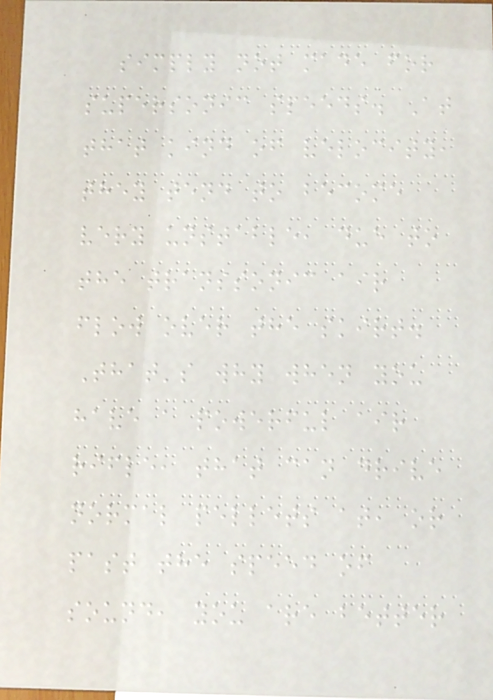simply not made for
supersonic speeds. At
that kind of velocity,
they tend to become
very unstable, due to
the transsonic air
flow over the skirt.
That's why when you
have a powerful air
rifle, that can drive
normal pellets at, or
past the speed of
sound, you are better
